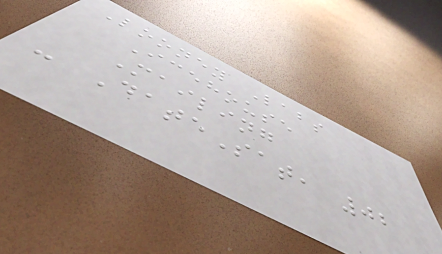Looney Labs
Icehouse
Mailing
- DateSat, 02
